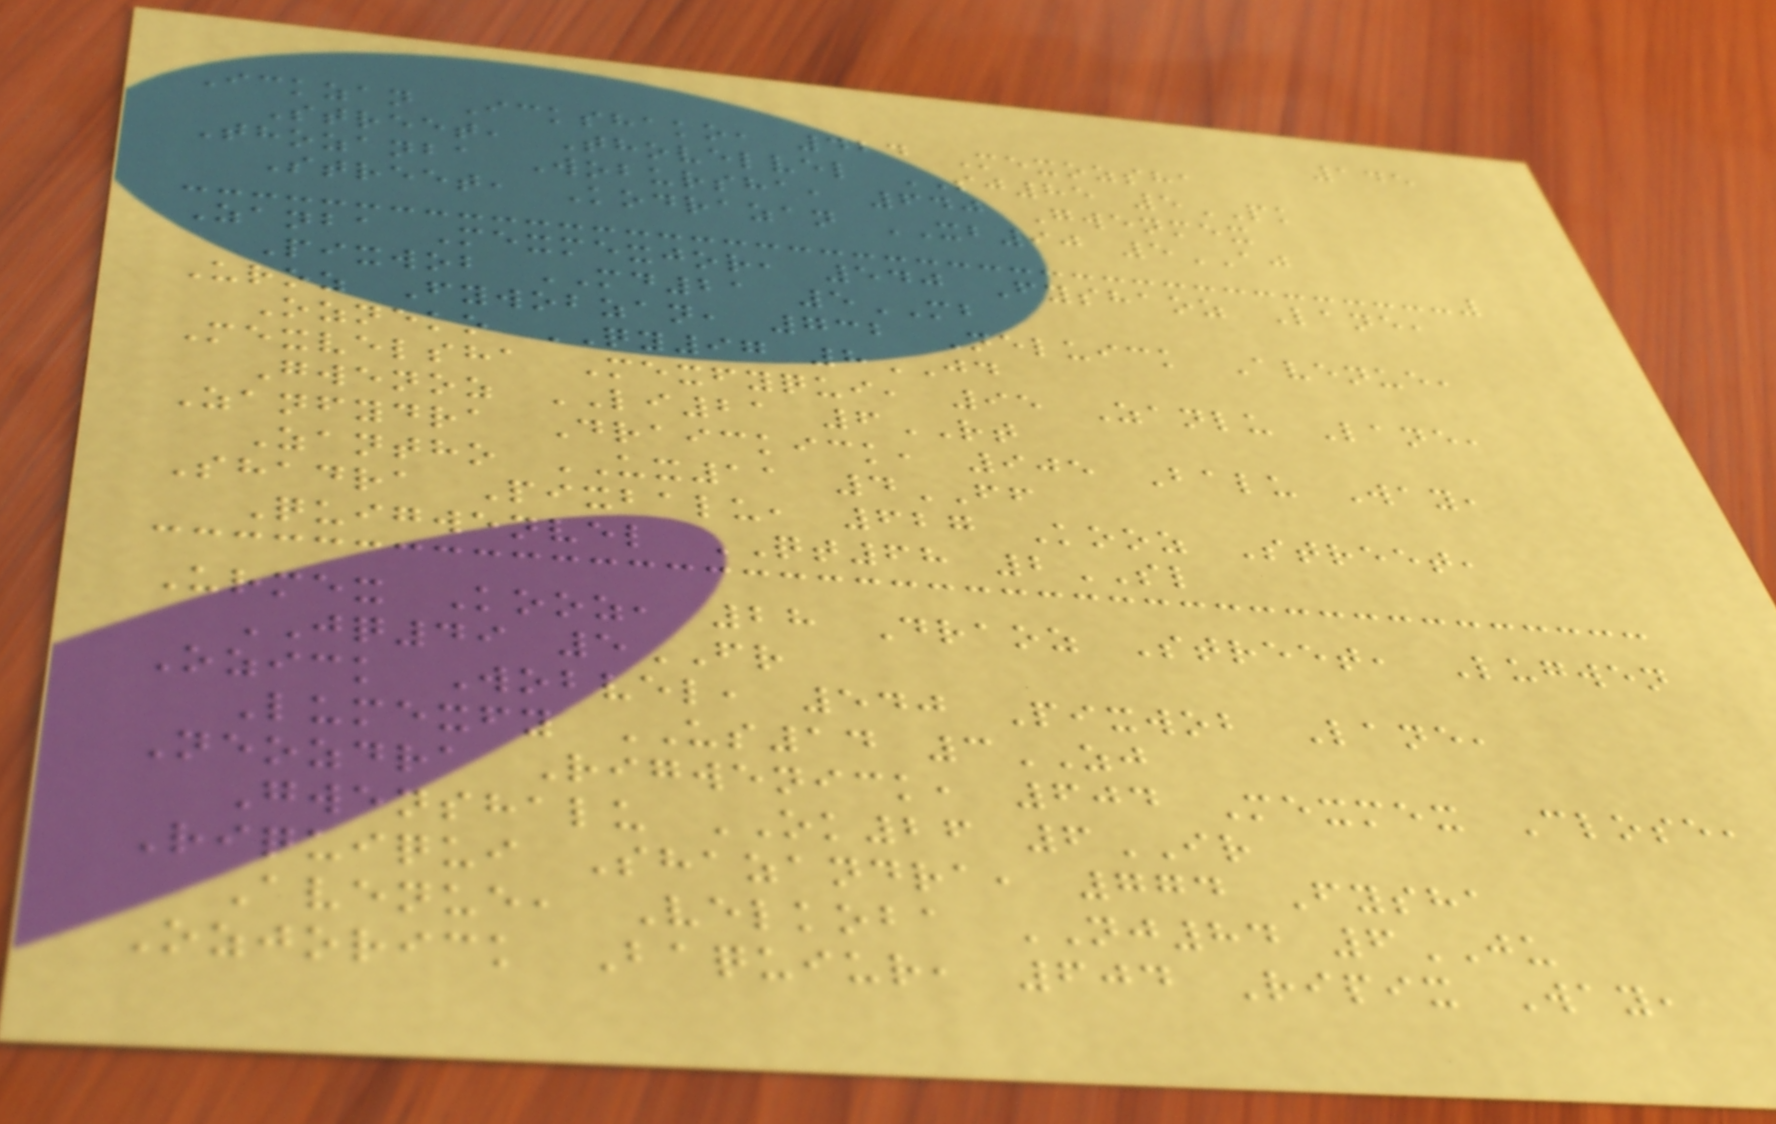145
Ickzan Ickshako, 424 Mexozsha
Street, Thovelvel SJ85 5PK
Thozanba Wobursha, 640 Gwenmex
Street, Kodrazan XB90 5AJ
Zanba Mexmexjor, 540 Fyshaoz Lane,
Pixwob MD21 5MB
Uroz Fywobzan, 732 Neluick Avenue,
Ozneko QY97 8JD
Mexvelsha Mexfyqui, 95 Zanlu Lane,
Gwenoz LI21 6RT
Zanfydra Draickick, 905 Balu Way,
Zantho UX11 4FF
Shadra Pixbalu, 627 Kooz Street,
Quigwenvel QT68 2SL
Urmex Kooz, 28 Draoz Street, Lugwen
JQ49 5FR
Ozick Wobvel, 540 Pixwob Lane,
Lumexfy US14 3ZJ
Neozdra Rigwenick, 604 Mexmex Close,
Gwenshalu OK26 6IR
Riquiqui Shazandra, 774 Fysha
Avenue, Velkoba NJ84 6JU
Ozjorick Baquiur, 604 Ripix Way,
